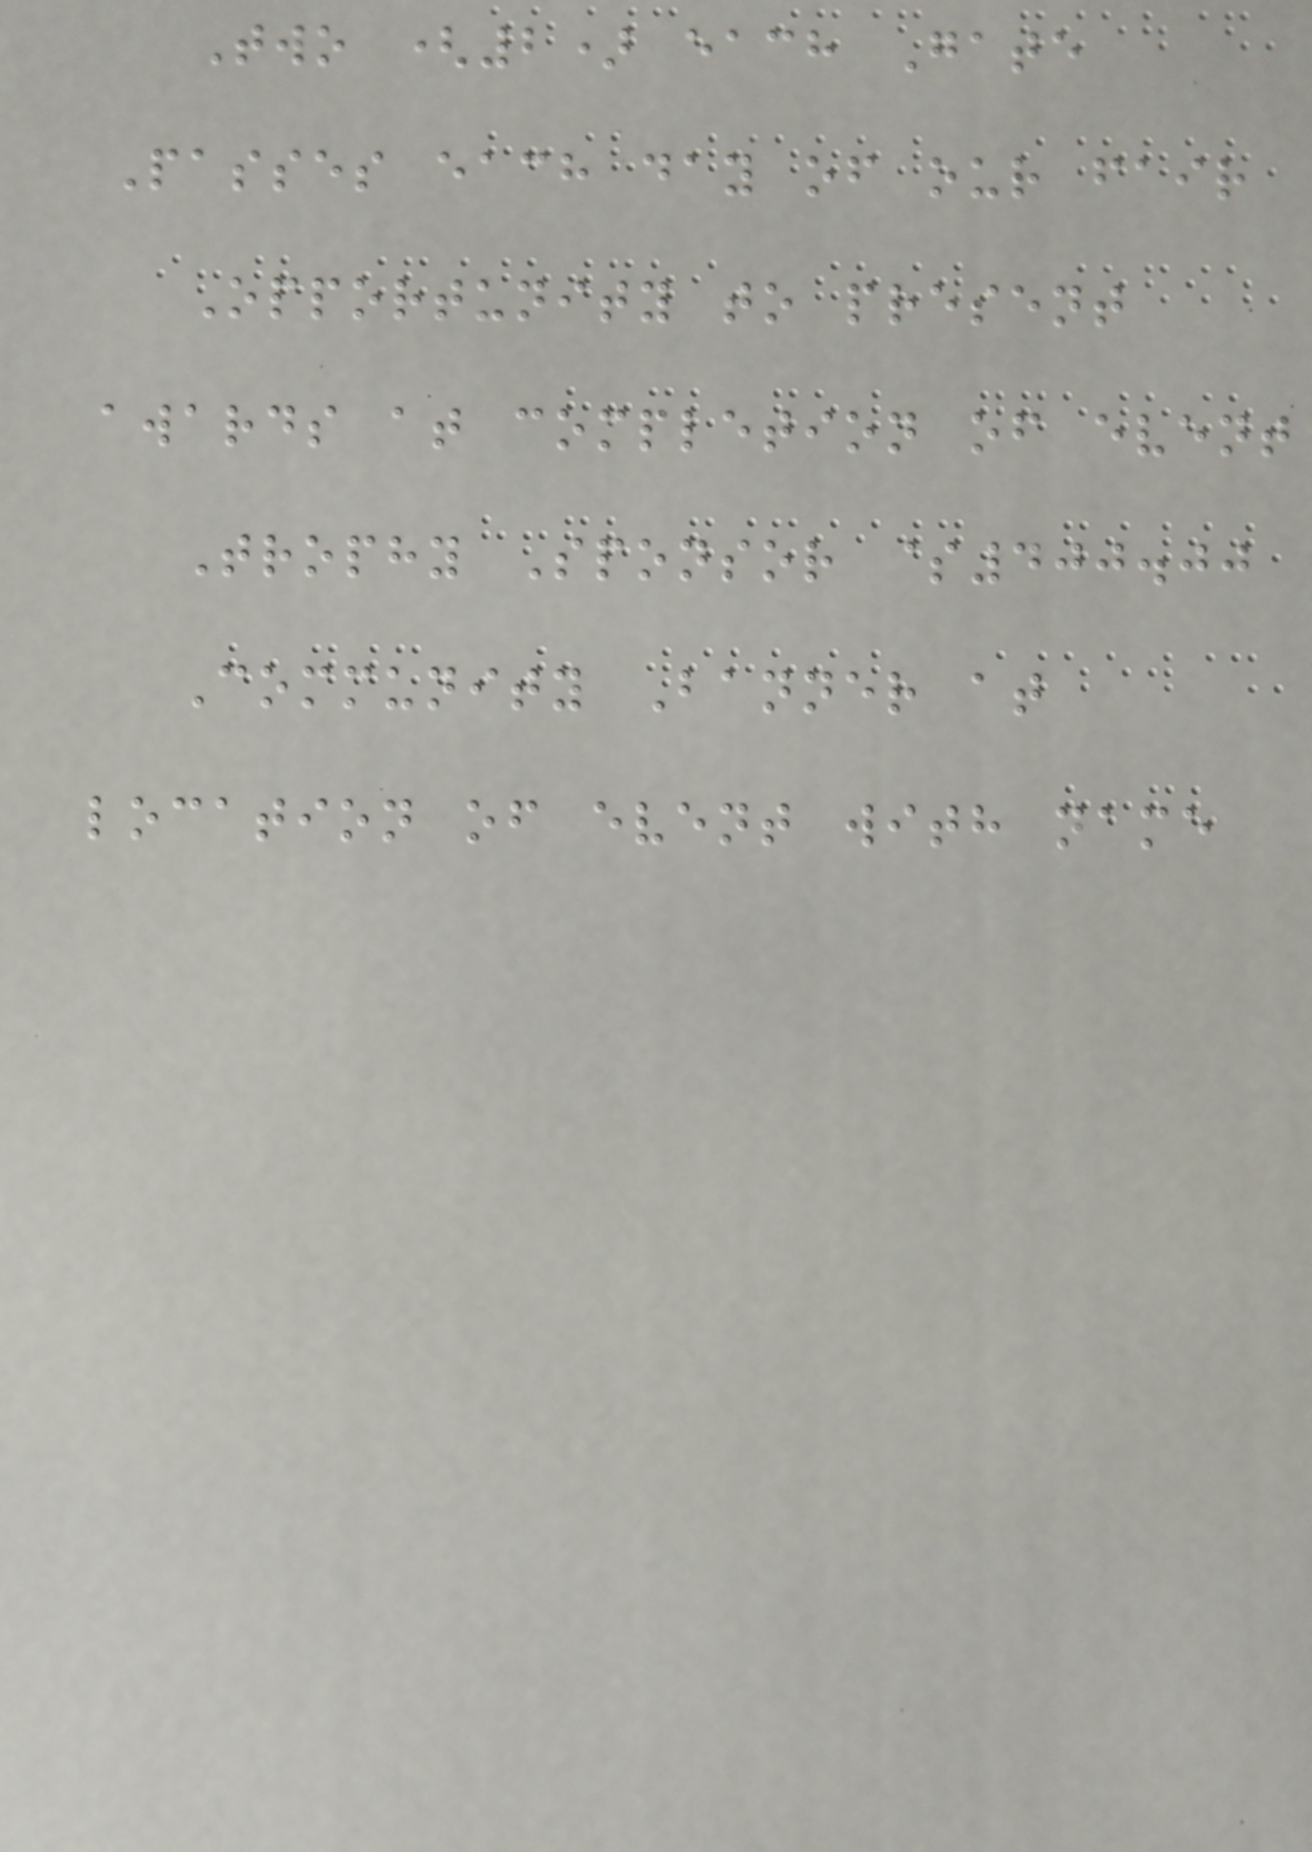Two (2) each Gate
Passes each day of our fair
Opportunity to present
awards at completion of event
Trophy Sponsor $400.00
Community Banner at
location of event with name
